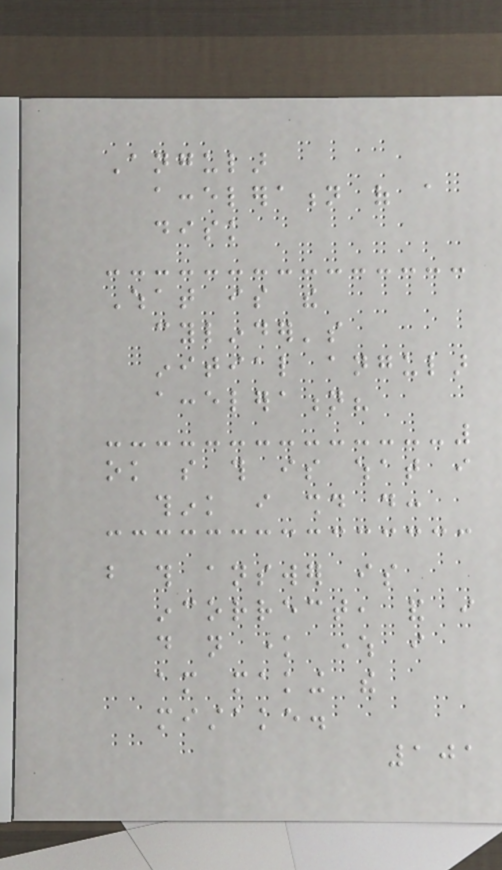Angular
acceleration of a
disk
What is the
cylinder's
initial angular
acceleration?
ok so this is what i
think i should do:
but this answer is
incorrect, and i
do not know where i
am making the
mistake.
101
